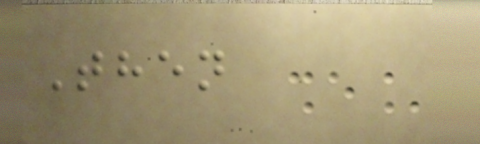Then
